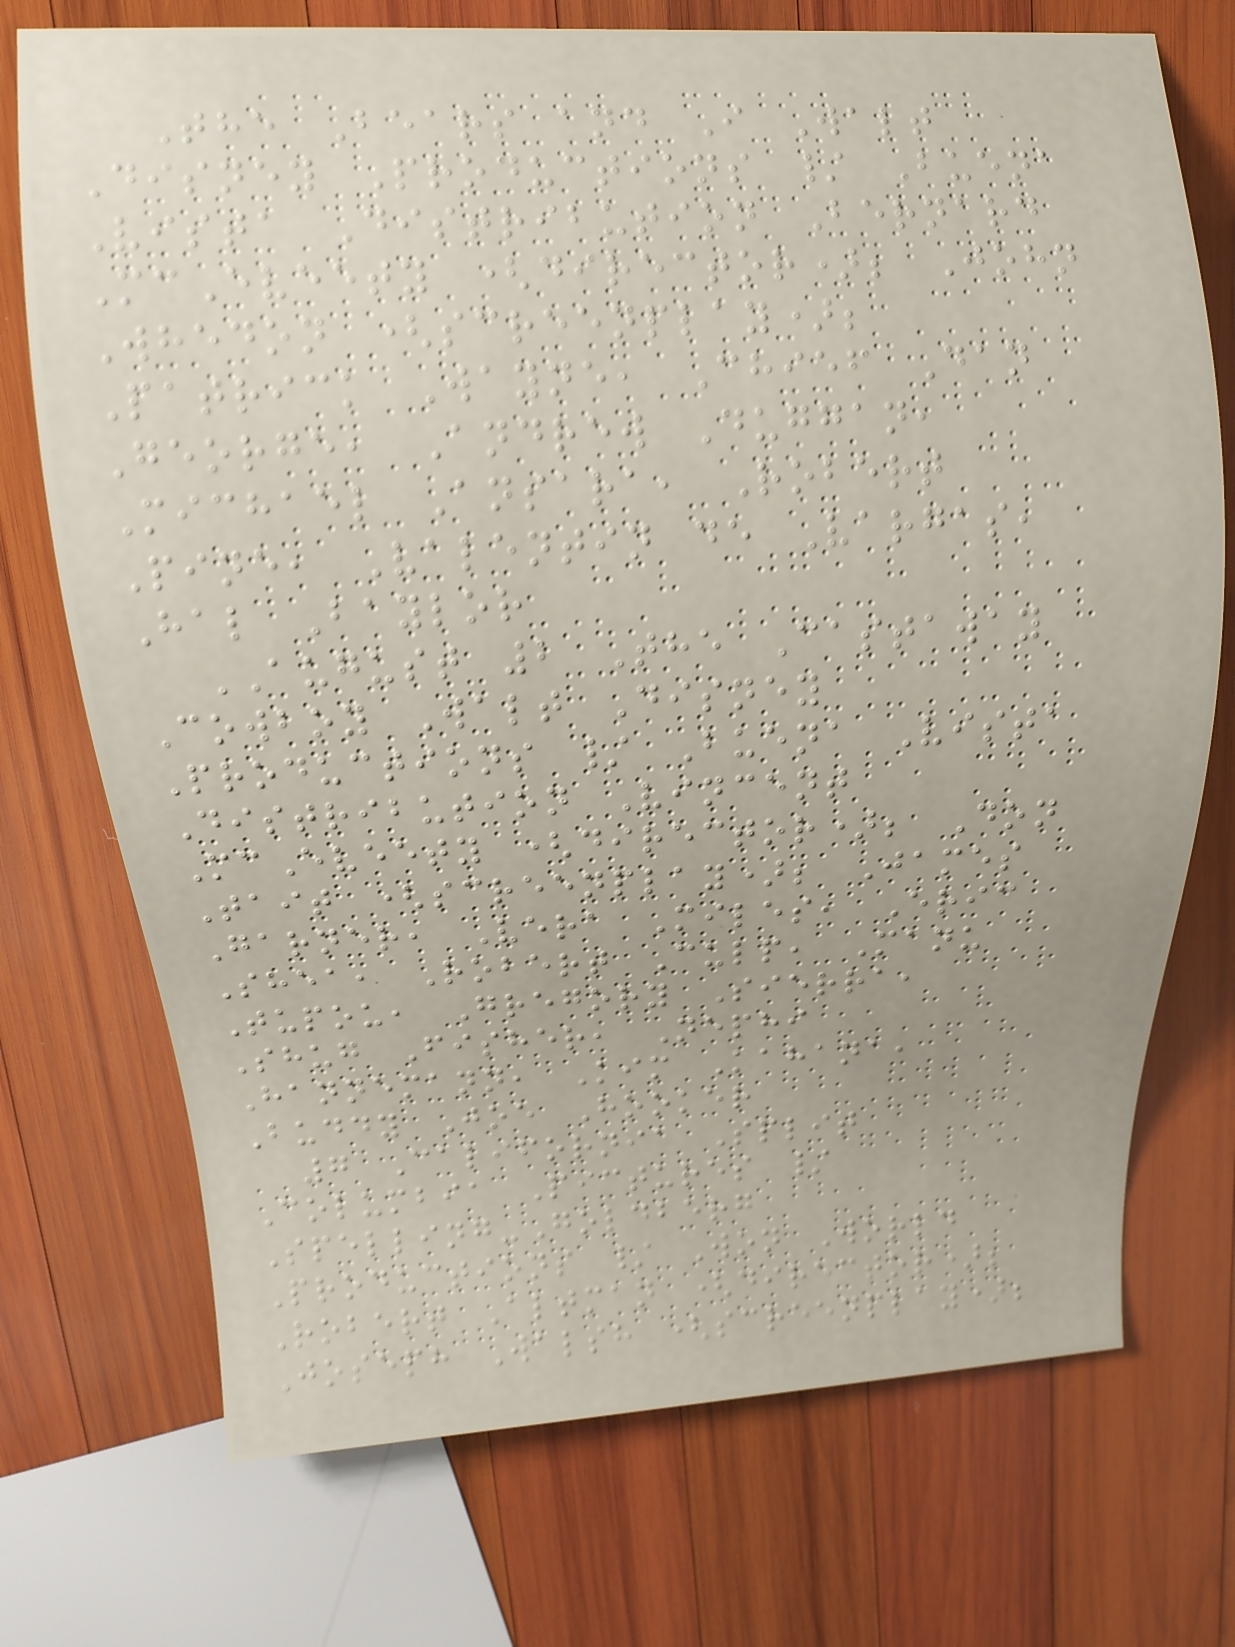The Bears and I Walt
Disney Productions / Buena
Vista Distribution Bernard
McEveety (director); John
Whedon (screenplay);
Patrick Wayne, Chief Dan
George, Andrew Duggan,
Michael Ansara, Robert
Pine, Valentin de Vargas,
Hal Baylor
AUGUST 2 The Castaway
Cowboy Walt Disney
Productions / Buena Vista
Distribution Vincent
McEveety (director); Don
Tait (screenplay); James
Garner, Vera Miles, Eric
Shea, Robert Culp, Manu
Tupou, Gregory Sierra,
Shug Fisher, Nephi
Hannemann, Kim Kahana,
Buddy Joe Hooker
7 California Split
Columbia Pictures /
Spelling-Goldberg
Productions / Won World
Robert Altman (director);
Joseph Walsh (screenplay);
